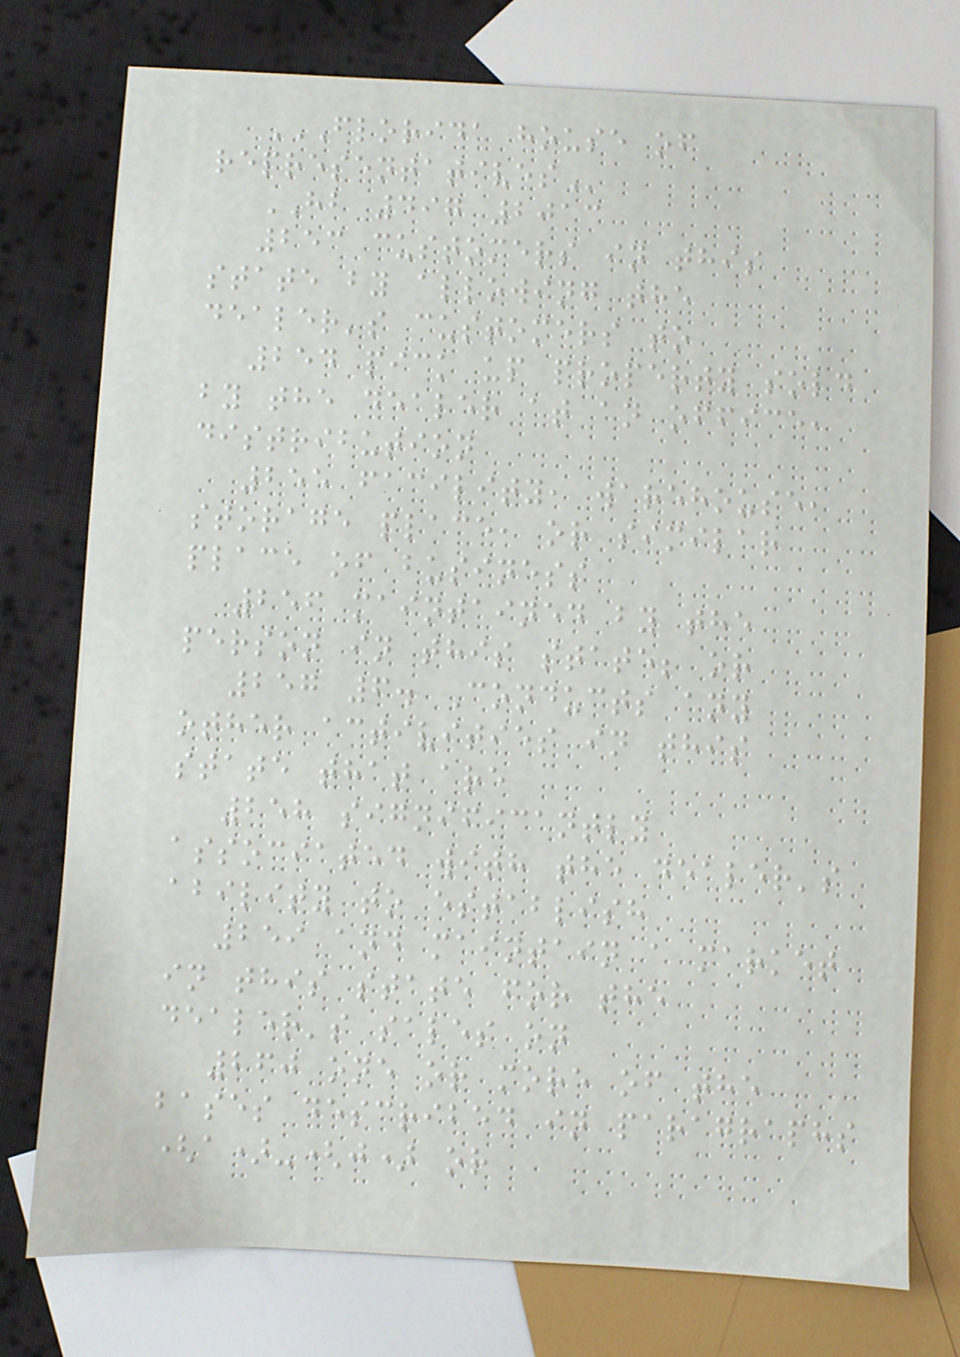FLORIDA HOUSE OF
REPRESENTATIVES
HB 497 2013
253 customers in this
state by allowing the
dealer's customers to
254 pick up property sold
by the dealer at an office,
distribution
255 facility, warehouse,
storage place, or similar
place of business
256 maintained by the
person in this state; or
257 6. Conducts any
other activities in this
state that are
258 significantly
associated with the dealer's
ability to establish
259 and maintain a market
in this state for the
dealer's sales on
260 one or more of the
bases described in paragraphs
(a)-(j) or
